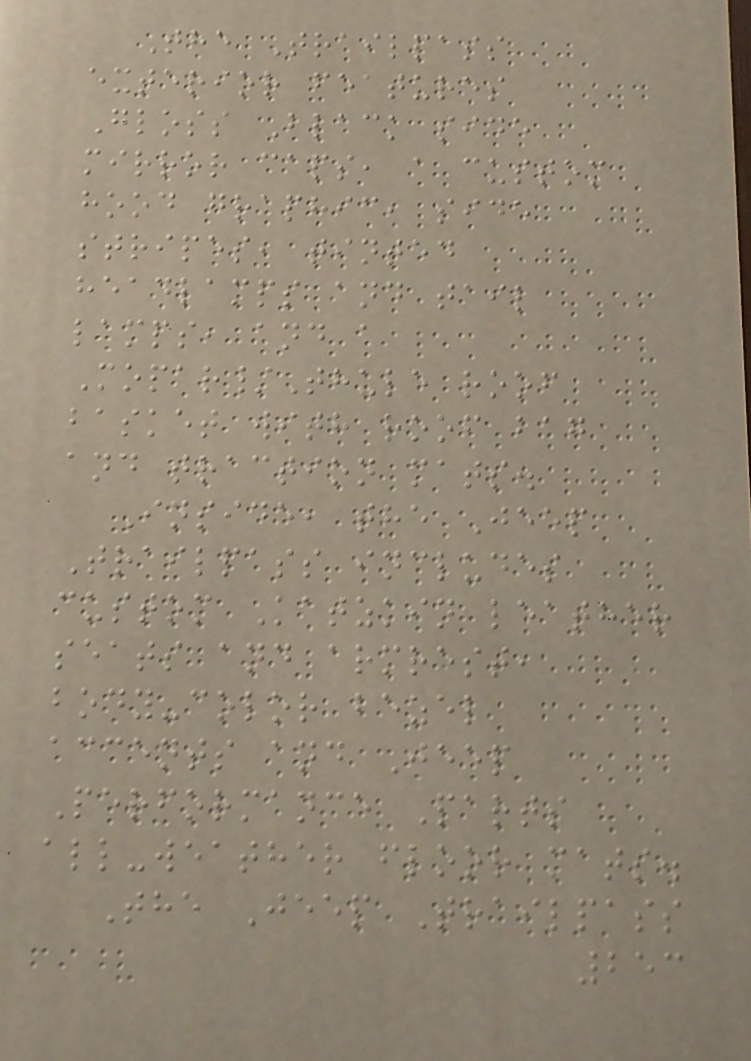The Trailpass
exterior features
Gloss Black side
mirror caps, a custom
hood graphic, side
stripes, tinted
headlamps and tail
lamps, and a
Mopar/Thule roof
basket with roof bag
and traction mats.
Inside, the Jeep
Trailpass includes
custom Katzkin leather
seats and armrest,
body-color bezel
accents and Jeep
Performance Parts
all-weather floor mats.
The Jeep Trailpass
253
